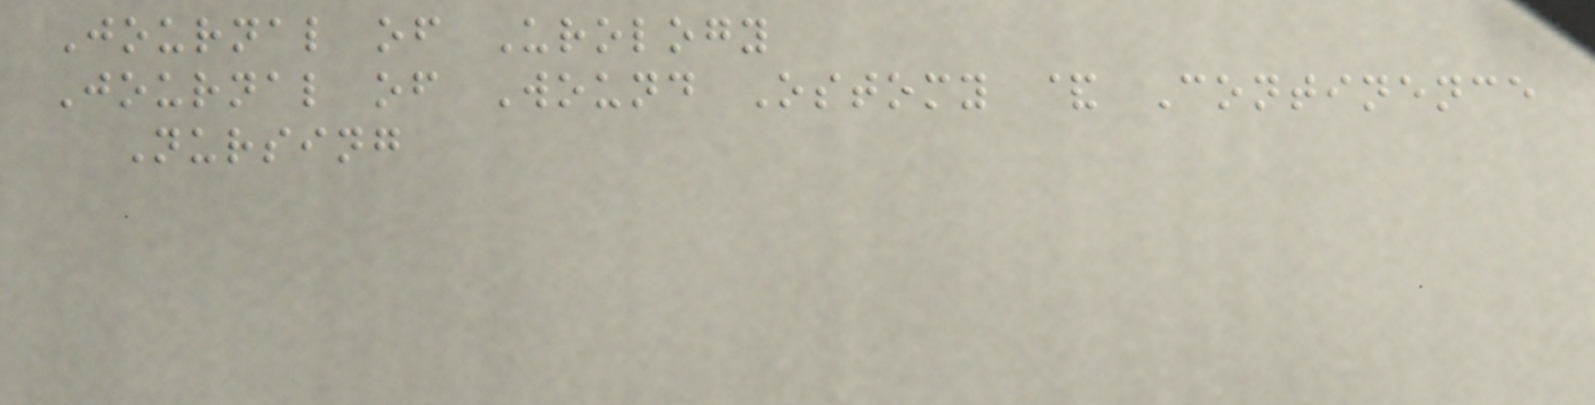Journal of Urology
Journal of Wound Ostomy & Continence
Nursing
